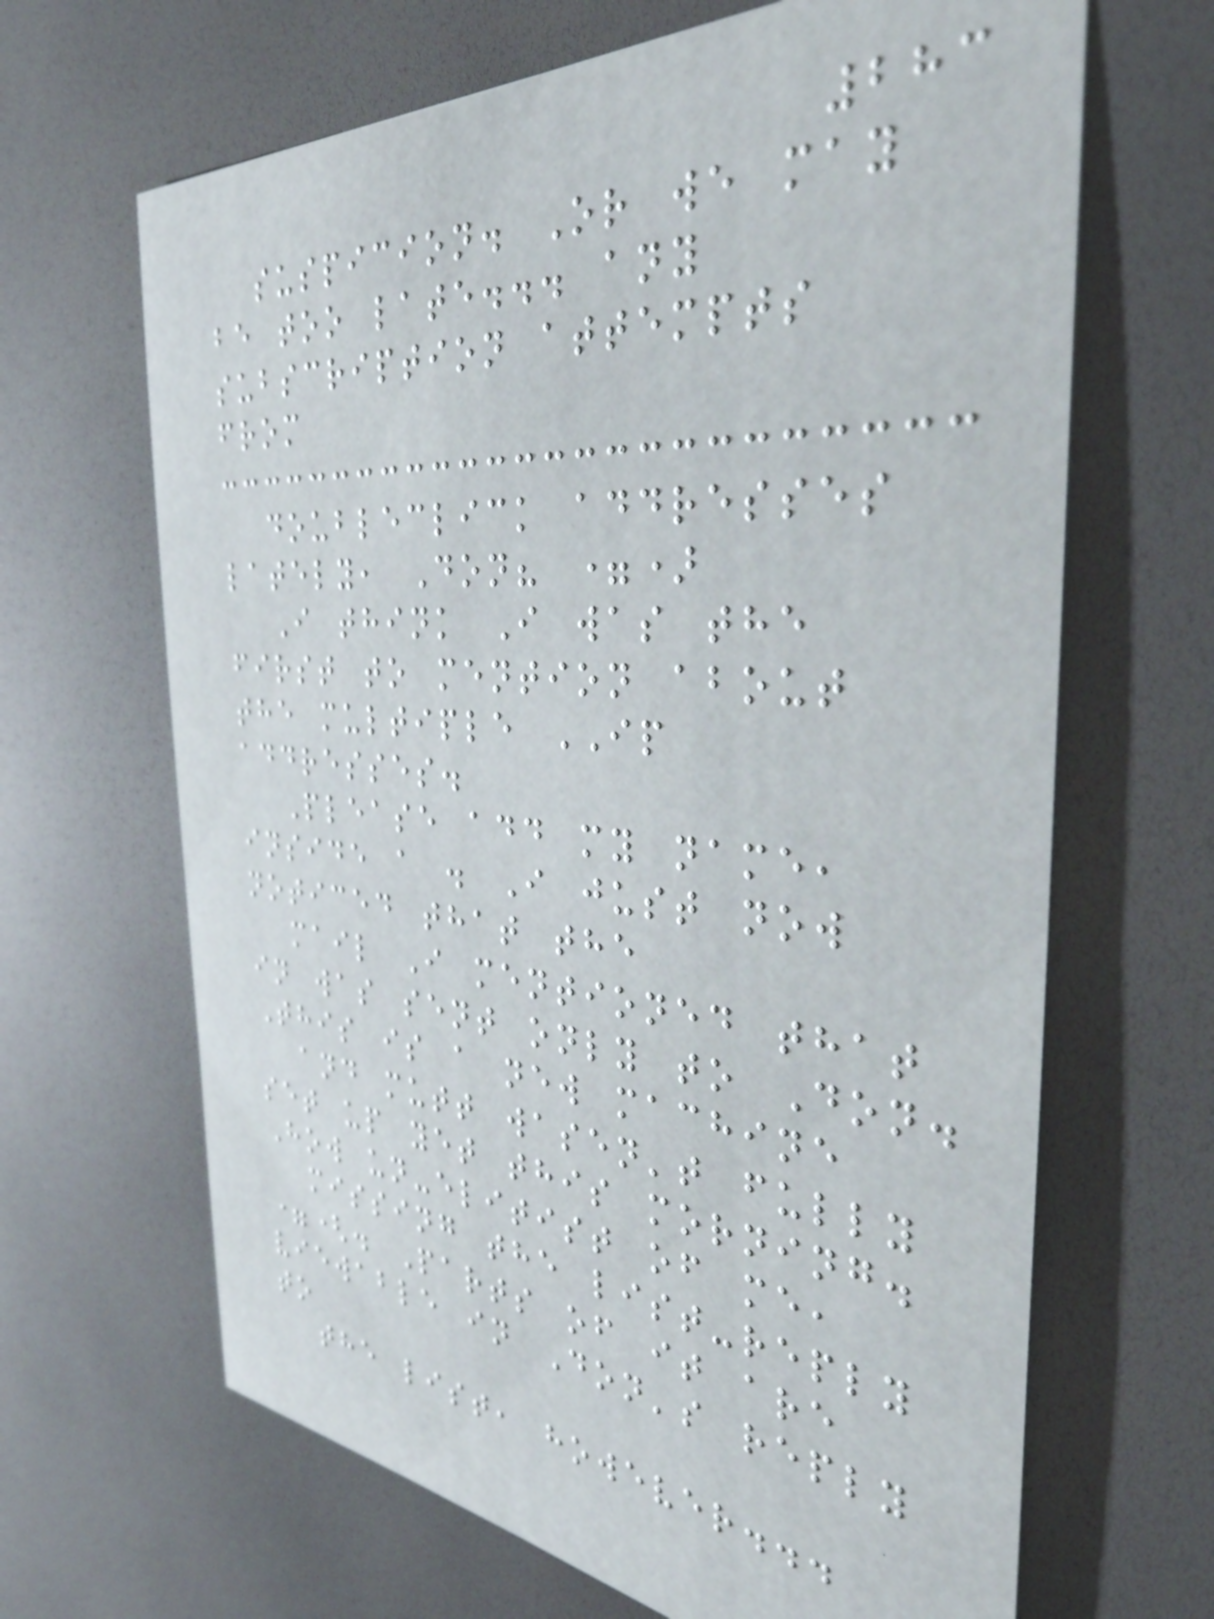283
suspicion. Or we may
be too late... any
subscription attempts
from
doubleclick addresses
lately, Don? =)
I think I was the
first to mention about
the multiple IP
addresses.
Please add my name,
inside a . I just now
noticed that the
mail I mentioned that
in was sent only to Don.
This is a new machine
and mutt wasen't fully
set up yet this morning.
How un-elitist of me,
missing the list-reply
=(. Parts of it are
viewable in Don's reply
to
the list, however...
